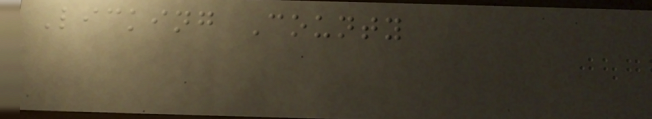Licking County
